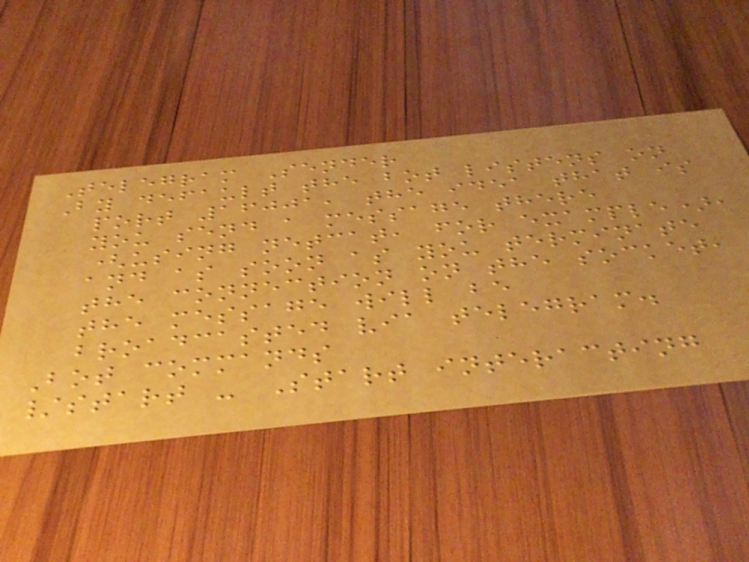Telegram Sender
By default the bot listens on
port 16001, the idea that is
you send a message there
(using netcat, for example),
and as soon as you terminate
the connection on the socket,
the message will be
broadcasted via telegram.
Bot commands
/start - Start interacting
